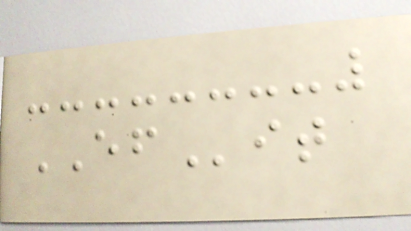EFit
